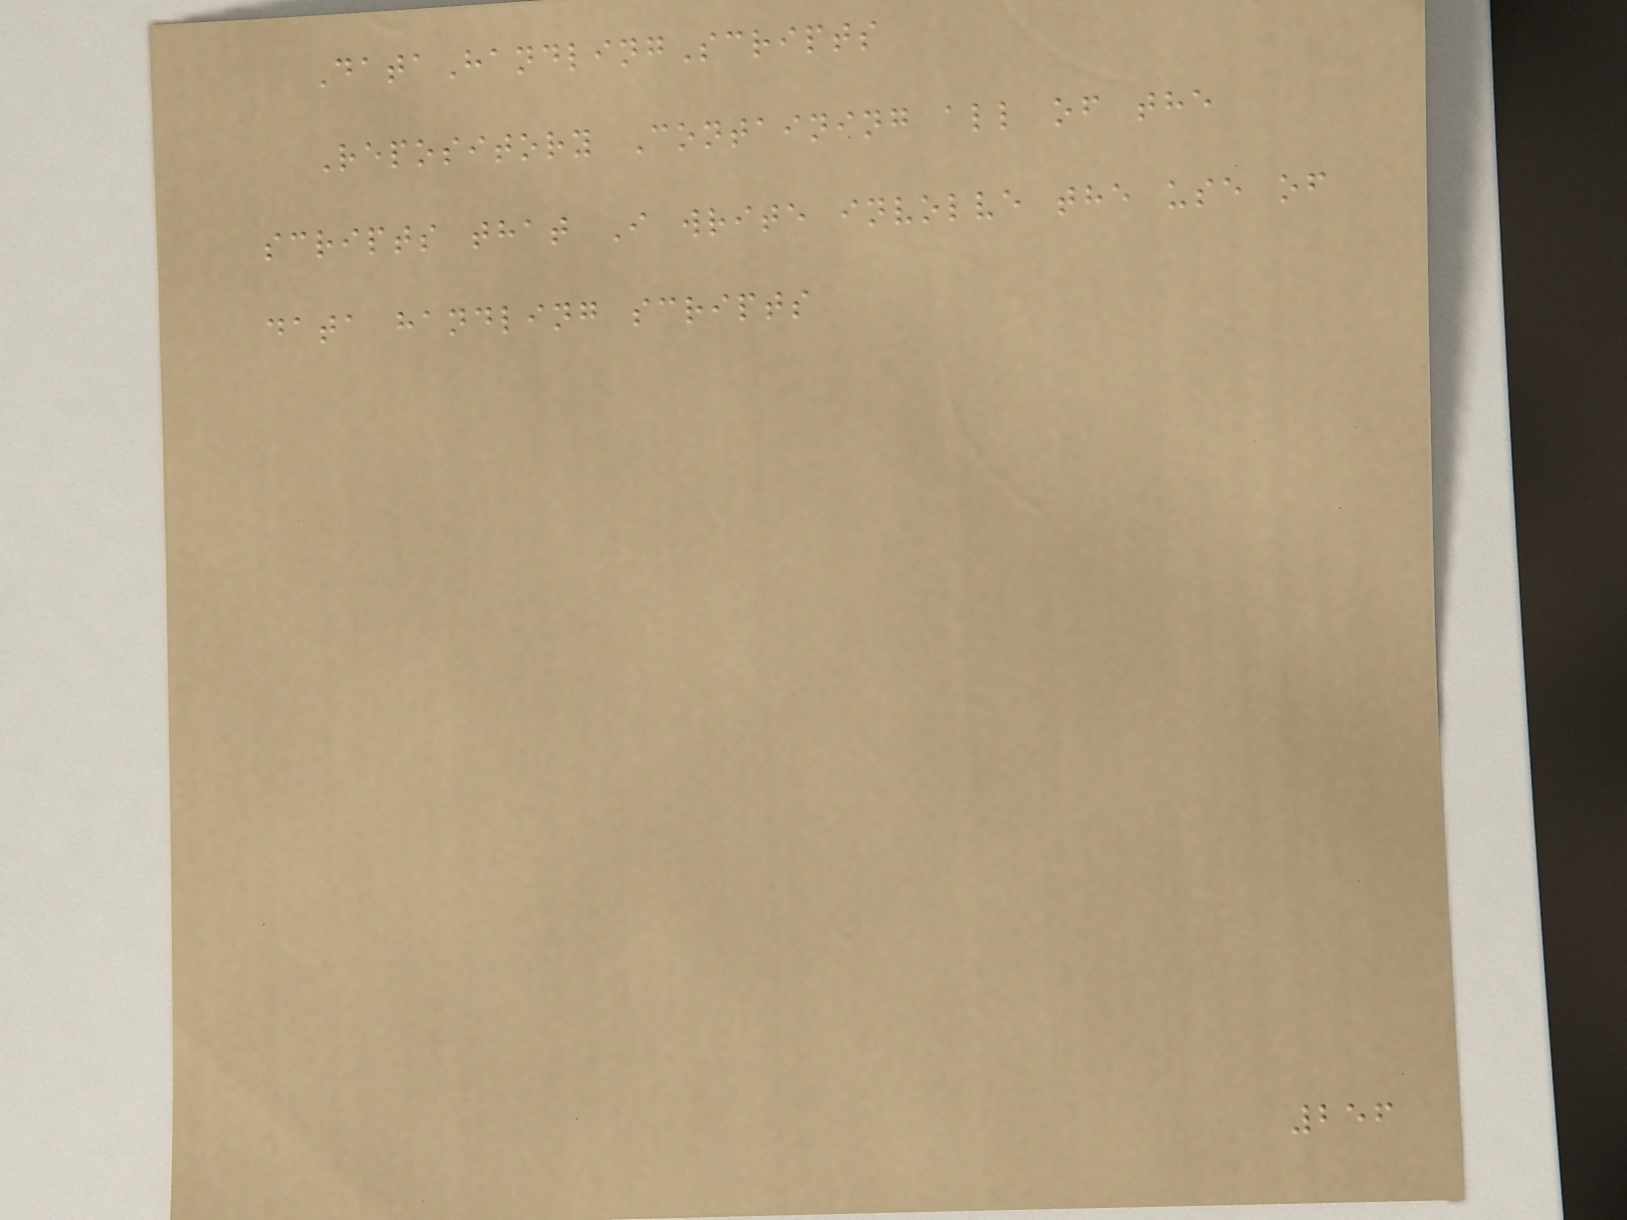DataHandlingScripts
Repository Containing all of the
scripts that I write involve the use of
data handling scripts
256
